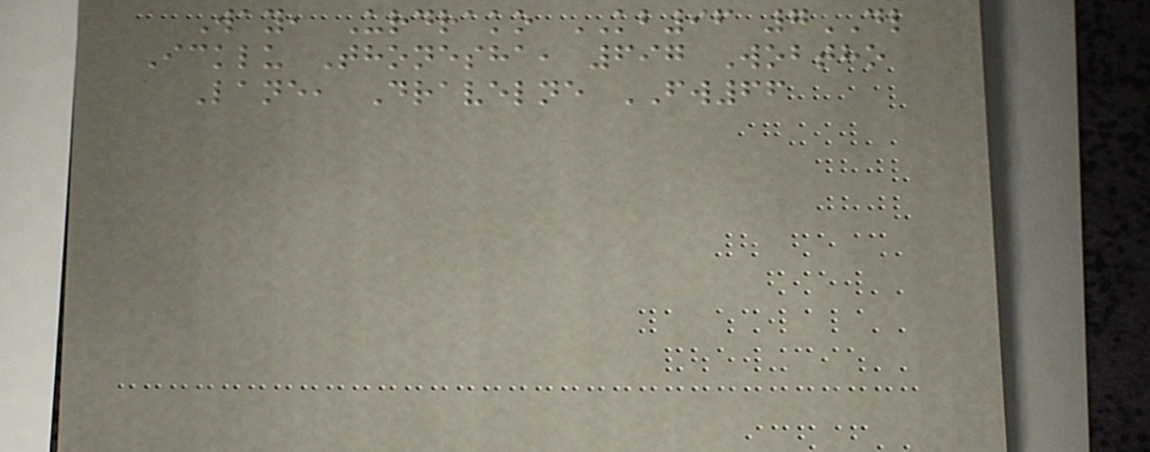Way, Urdrako KB96 7DL
Icklu Thonesha, 697 Wobtho
Lane, Dravelne FW66
